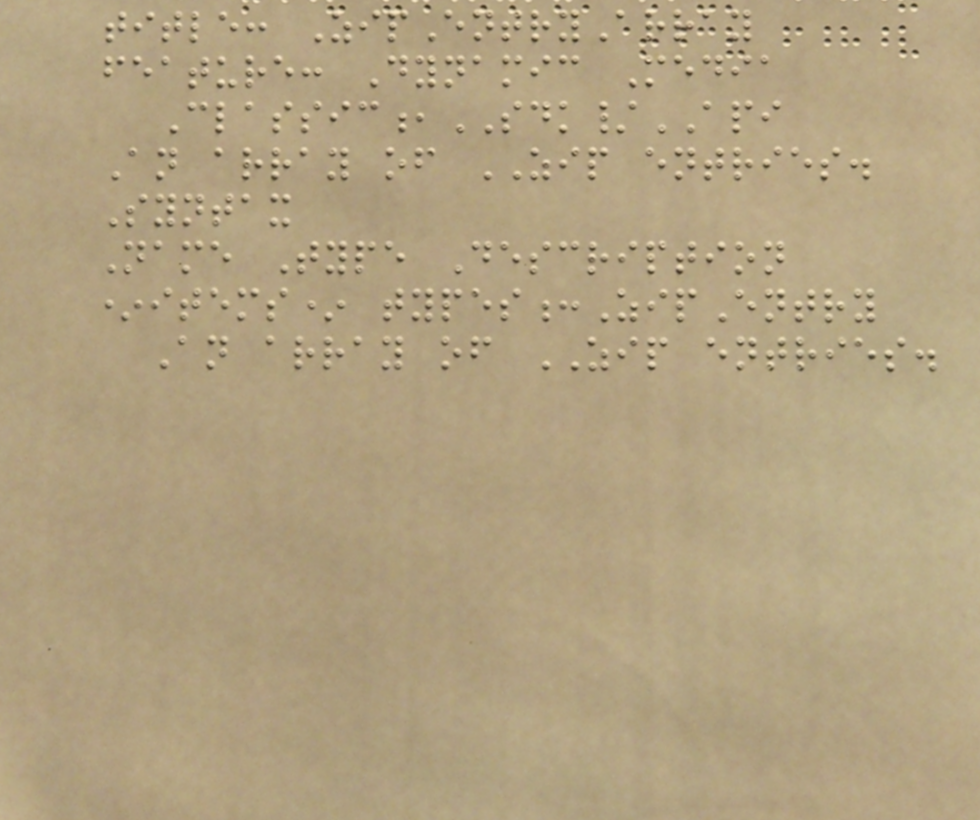title: ZipEntryArray
feature: Dynamic Media
Classic,SDK/API
An array of ZIP entries.
Syntax
Name Type Description
*items* types:ZipEntry
An array of ZIP entries.
